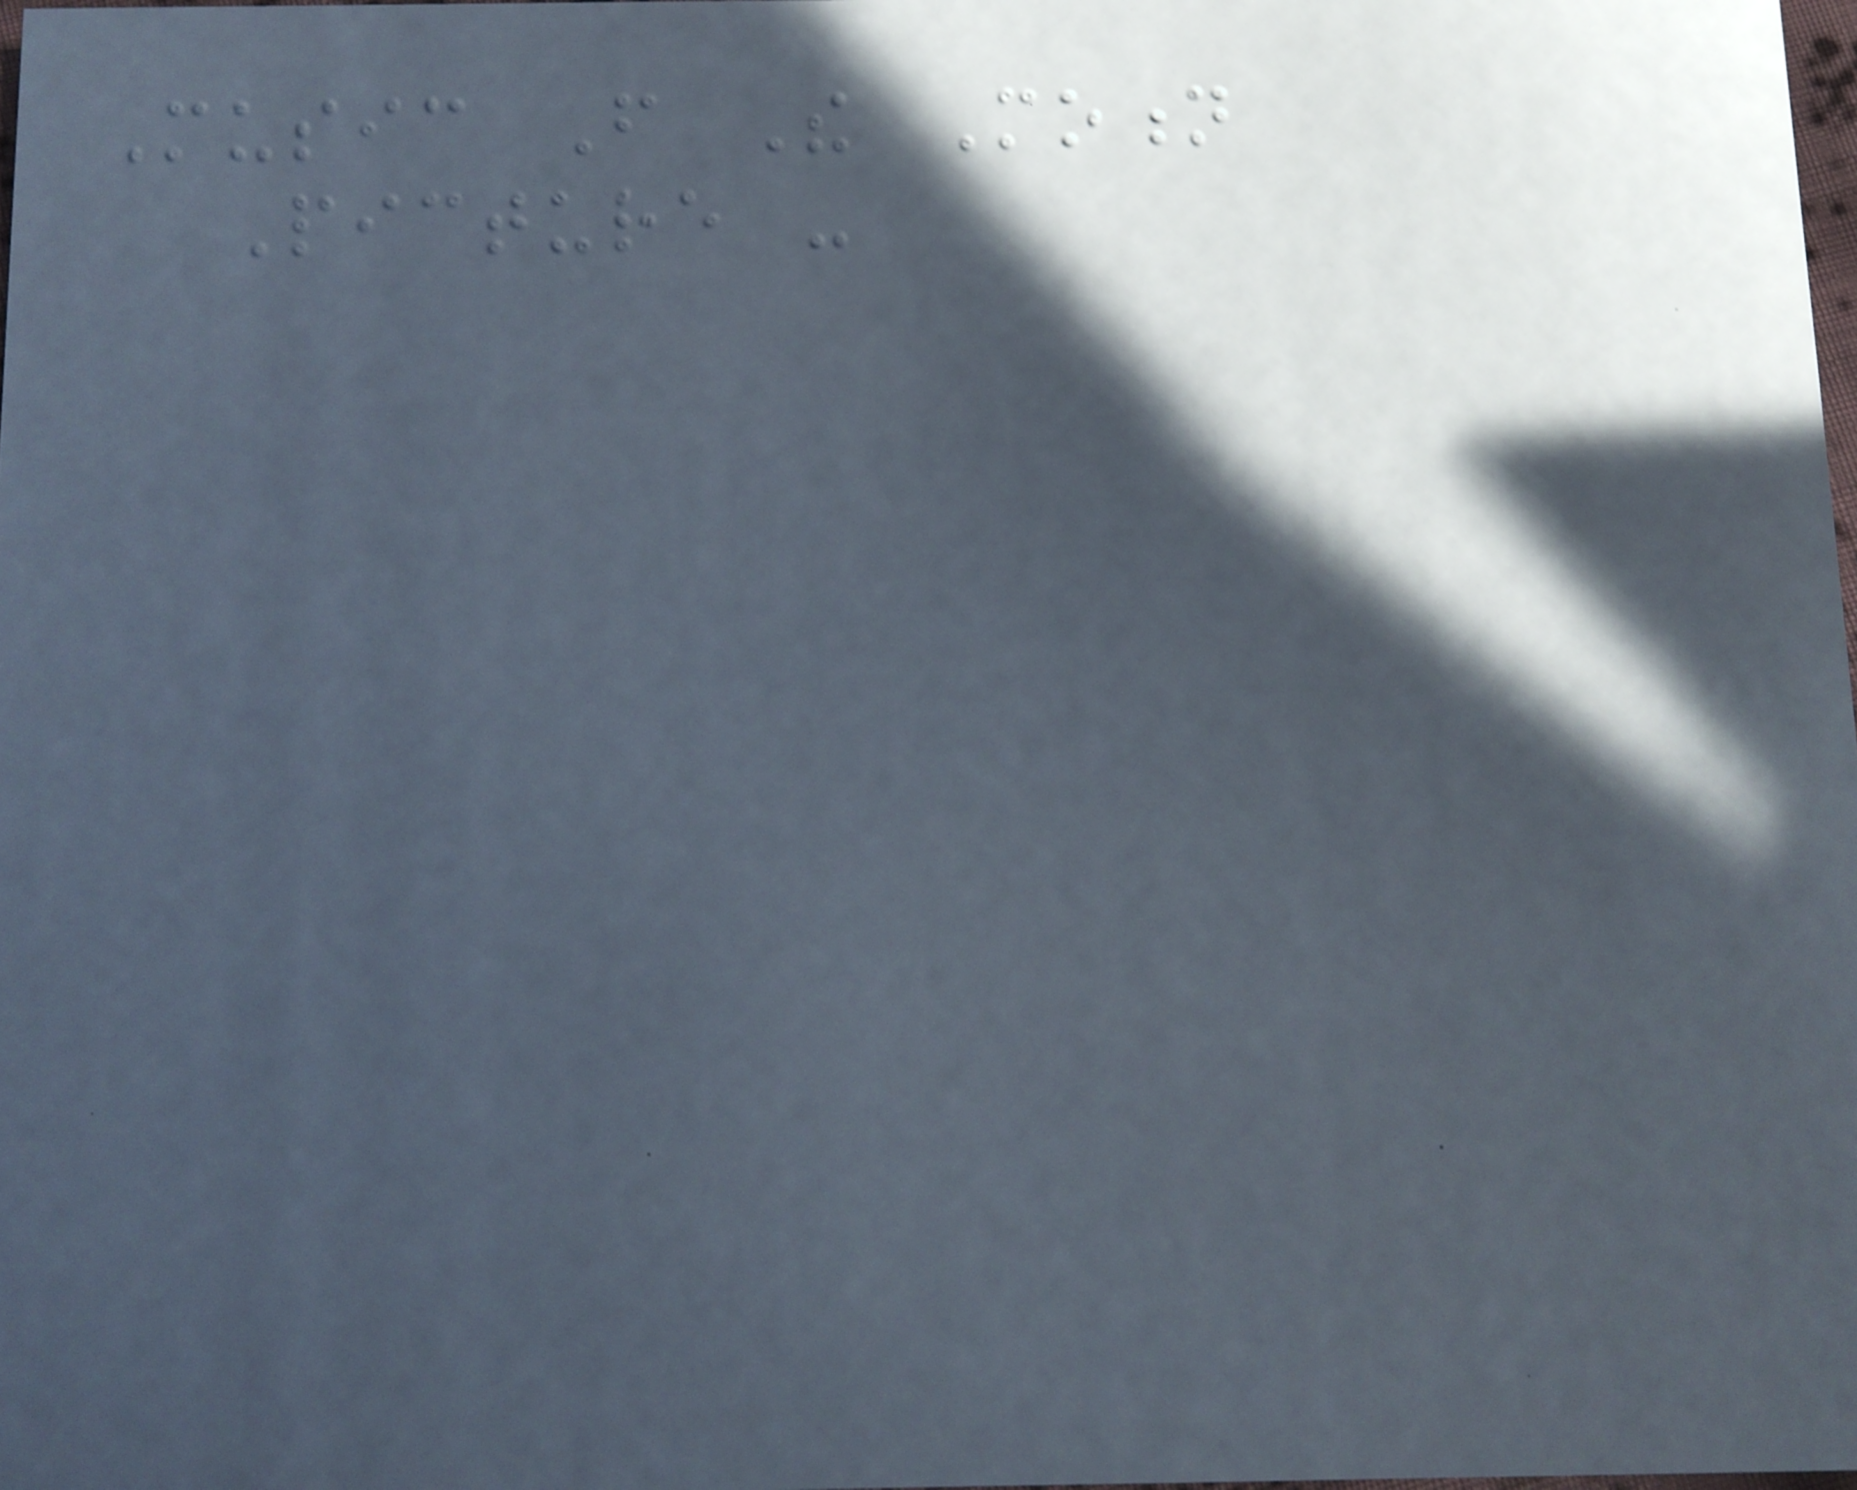Music From The Motion
Picture -
